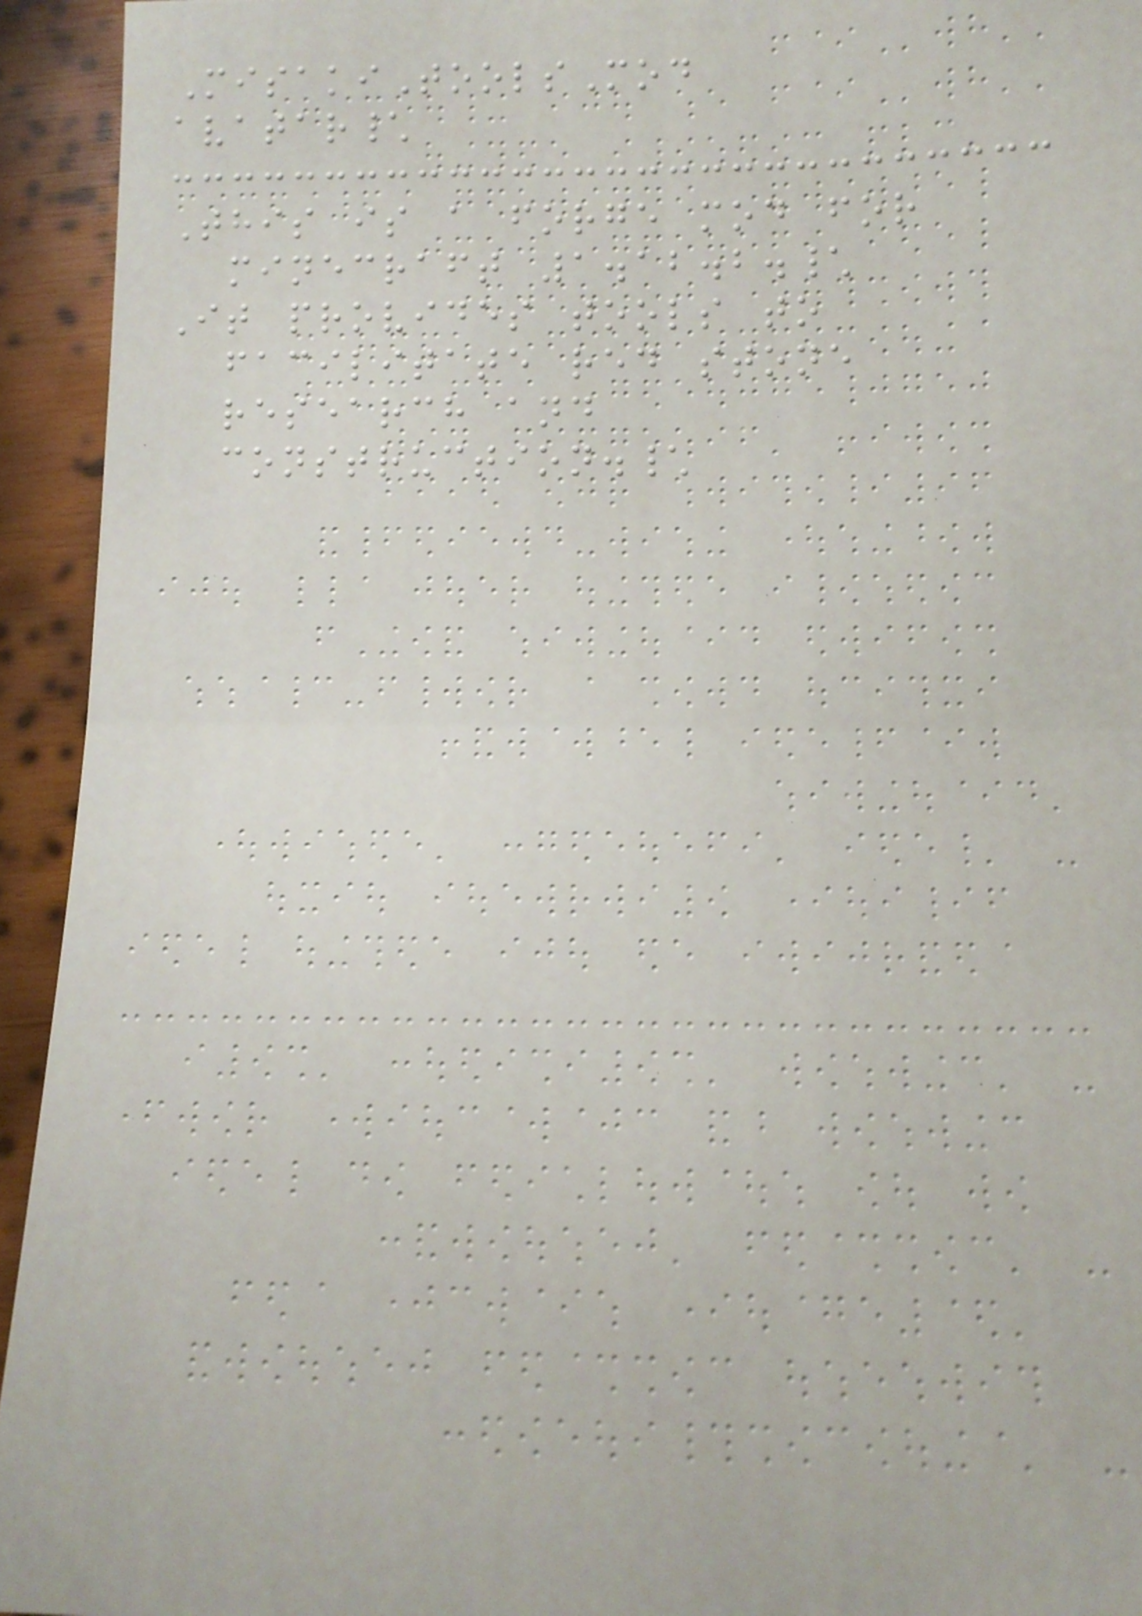MisakiToolsMod
avatar\
This is a forge mod for
minecraft 1.12.2.\
It provides tools to
facilitate red stone
research and
construction.\
